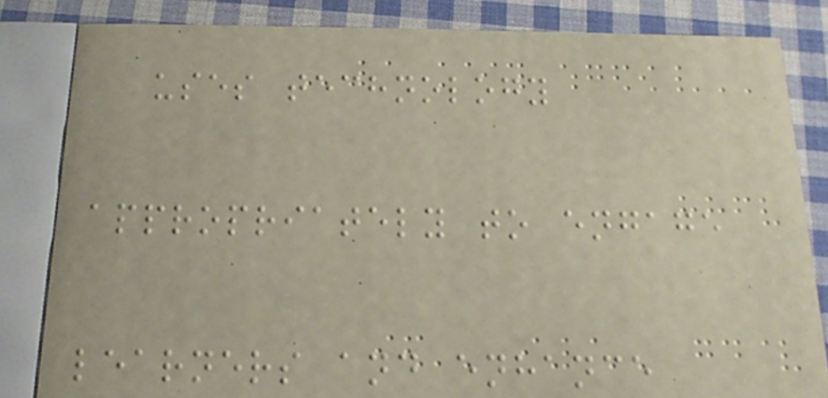uses technology
appropriately to engage
learners and enhance
